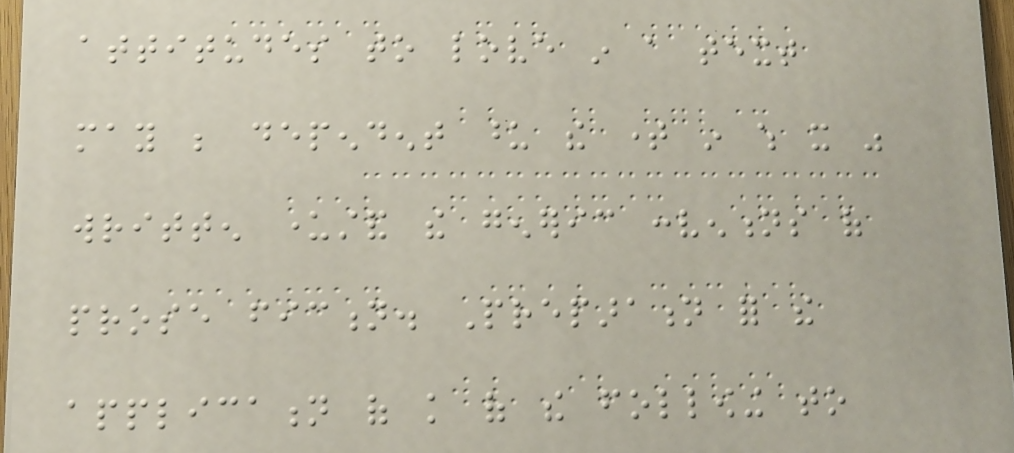attitudes to love in a text
may be dependent upon the time in which it was
written understand the generic conventions of
prose fiction. Preparation for the
application of knowledge of the following to
